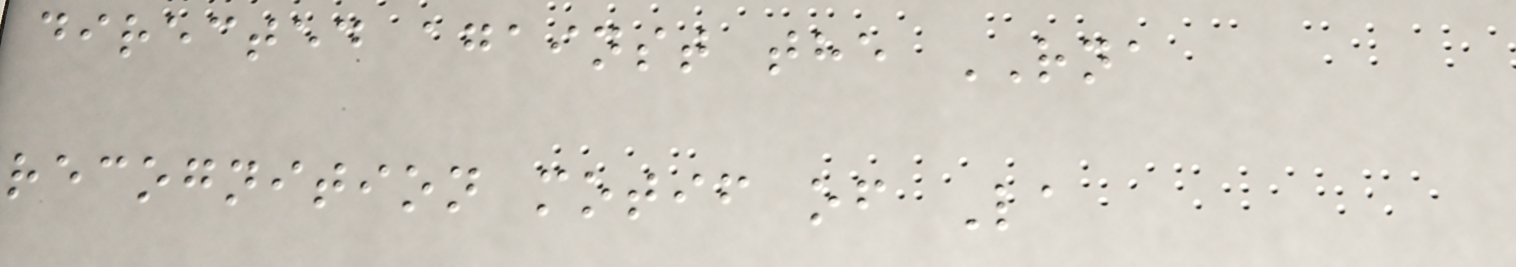directed against the RNA
recognition motif of La
